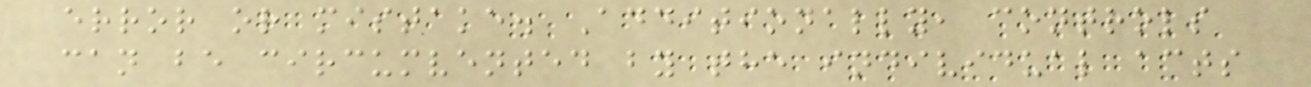error or mistake. Additionally, controls
can be circumvented by the individual acts
